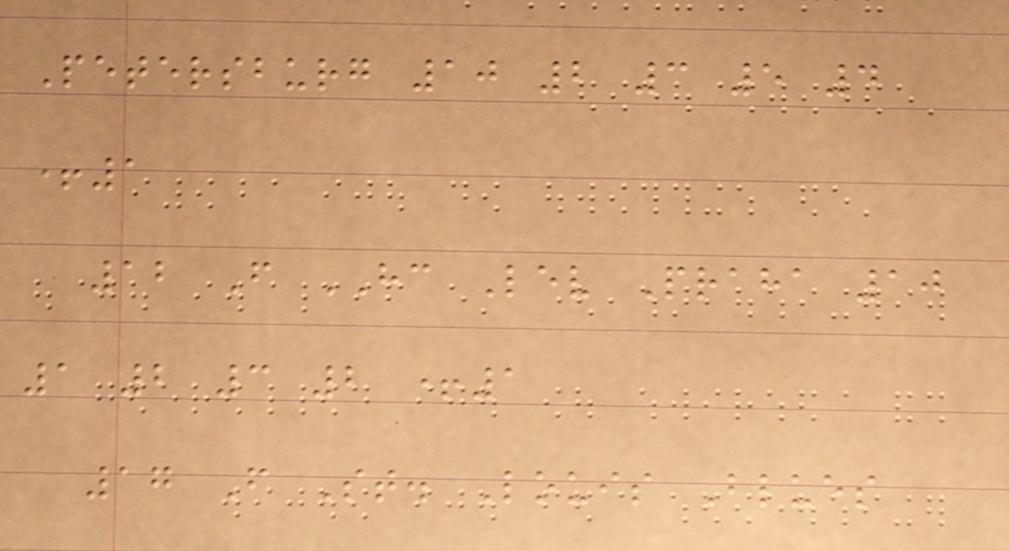Petersburg 10 2 3 5 4
+1
12 F HC Lev Praha 10
1 2 3 2 +1
17 F St. Louis Blues
